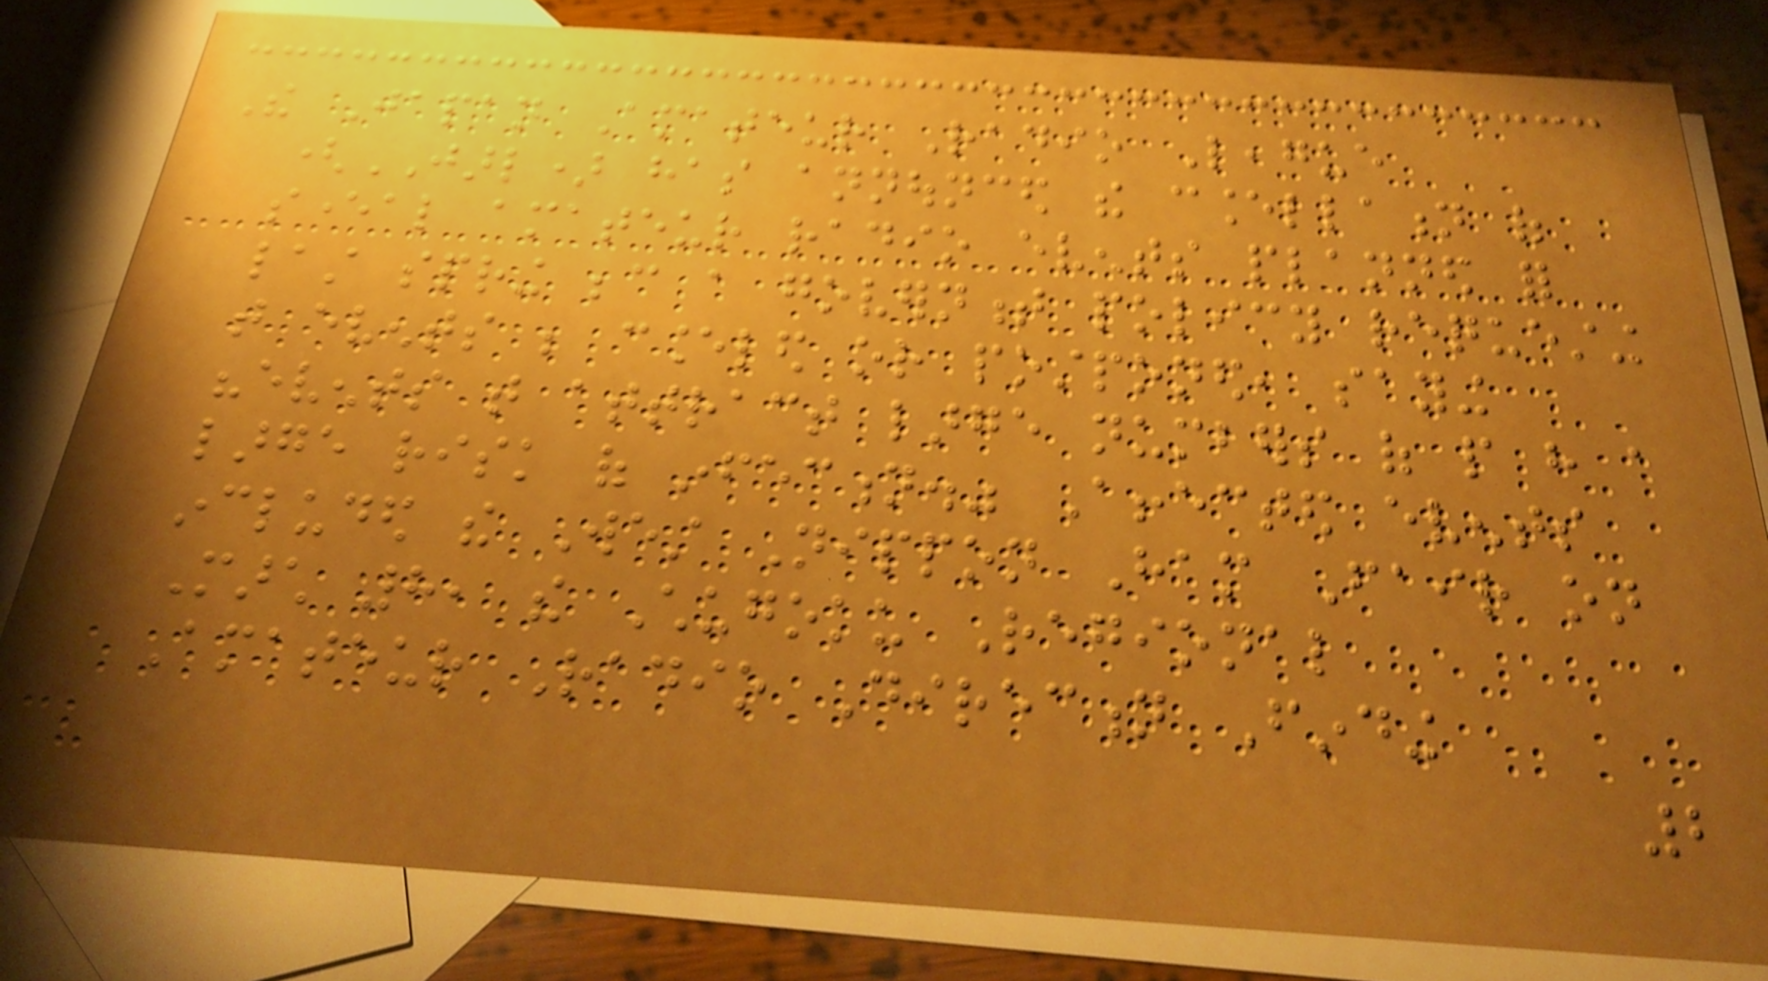The Japan Amateur Radio League
(JARL) has announced the cancellation of
several amateur radio events planned for
last spring because a government policy requesting
that events be canceled or postponed, saying
"events that attract large numbers of people have a
large risk of infection." Affected events
included the West Nippon Ham Fair on
March 8, the Chugoku Regional
Amateur Radio Direction Finding
2
